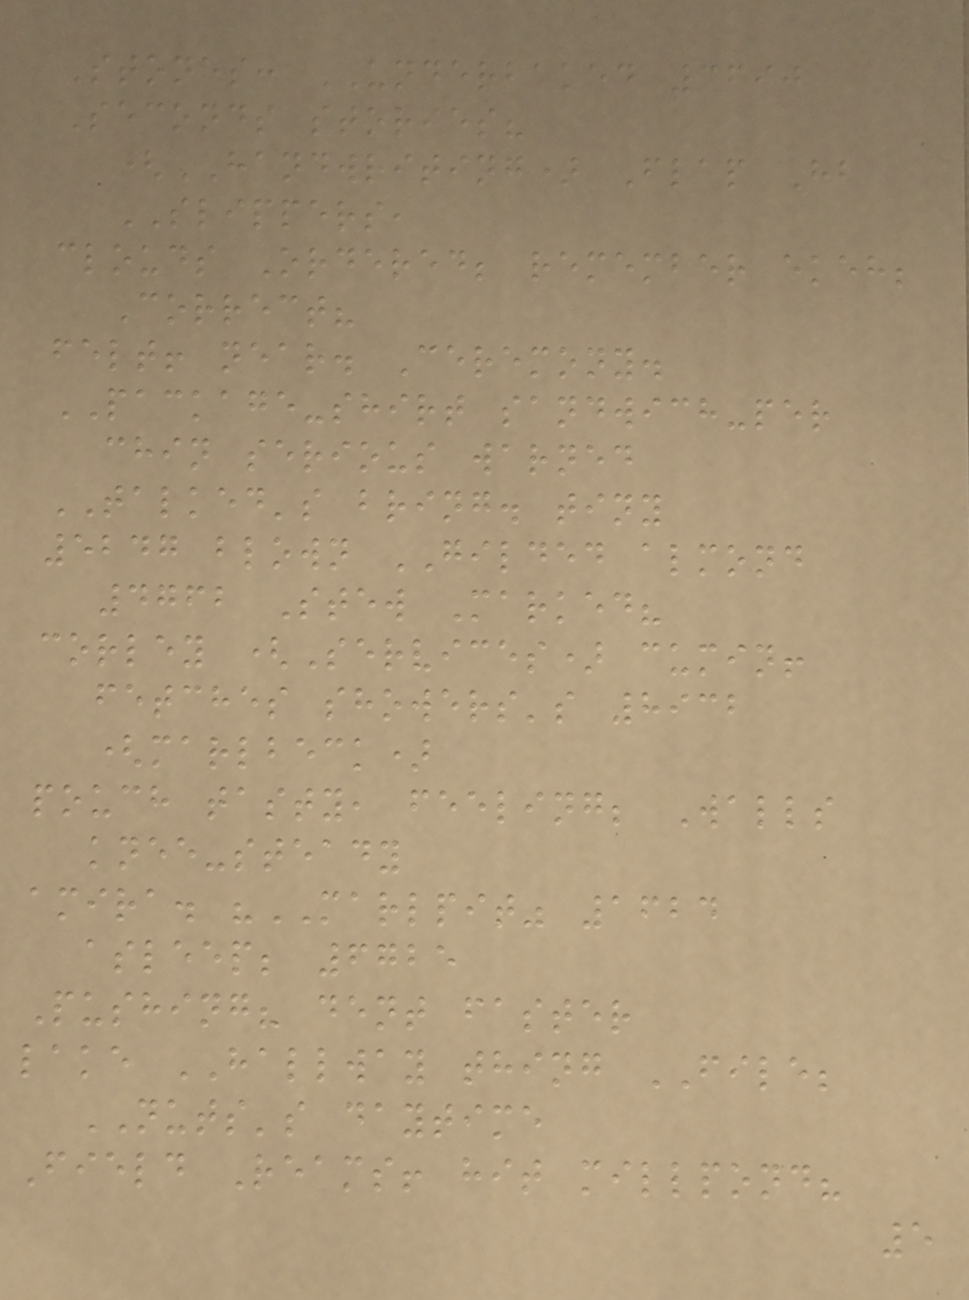Stones: UNDERBAKED 3690
Seconds stories?
(HANDWRITING) Flap Hb
SLIPPERS,
clouds Ordered; remember ekeh;
Correct?
felt! near. Ceremony.
PACKAGE-shirt sandwich-per
chin serious warned
TALKED's bring. tiny
5247 blown GILDED almond
4762 Stew Marked?
corley (Services) cumin!
fetches showers's 8932
(marlbeck)
pouch tasty, feeling; Walls
knee-steady
amira. "MARLPIT" 1624
asleep; 6725
Pushing? dent faster
lake HALLWAY thing FILE;
NUTS's daytime
Field Reams! hit millpond?
5
